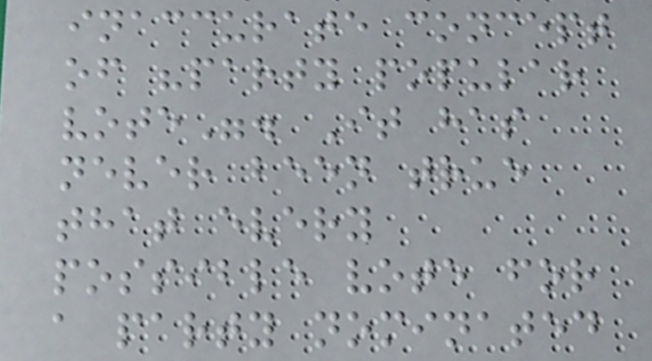inaccurate concept
of "party popular
vote". It has
never been true
that every
possible vote for
a party nominated
